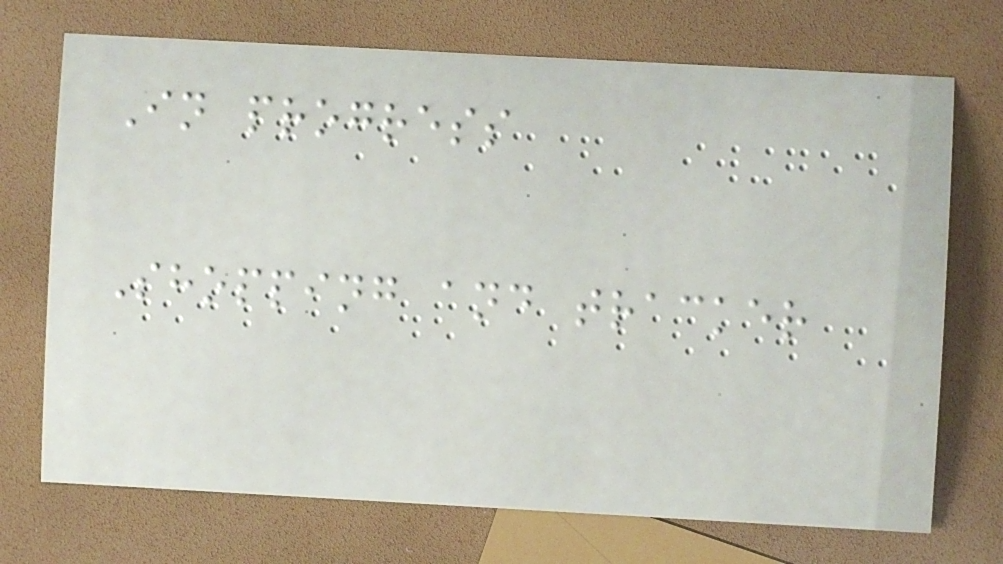In progress
Shopping and tracker
